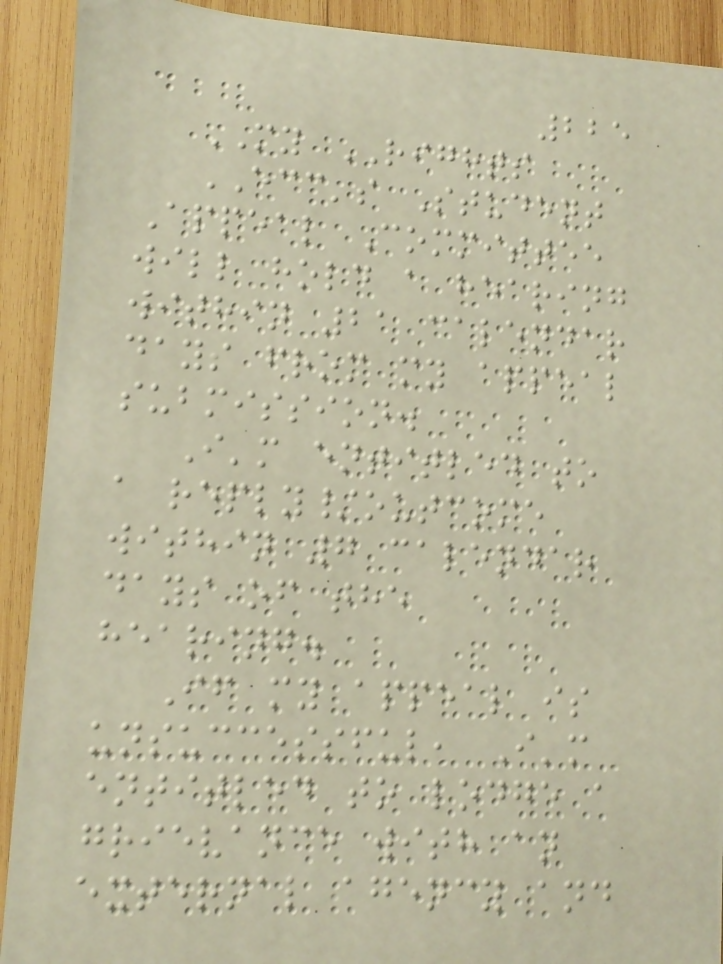225
MY RIGHTS
ECC's Student
Appeal Committee
will hold a hearing
within 21 calendar
days from my appeal
submission.
I'm entitled to
a reply/outcome
within 7 calendar
days of the
hearing.
If my appeal is
unsuccessful, I'm
entitled to lodge a
grievance with an
external agency and
